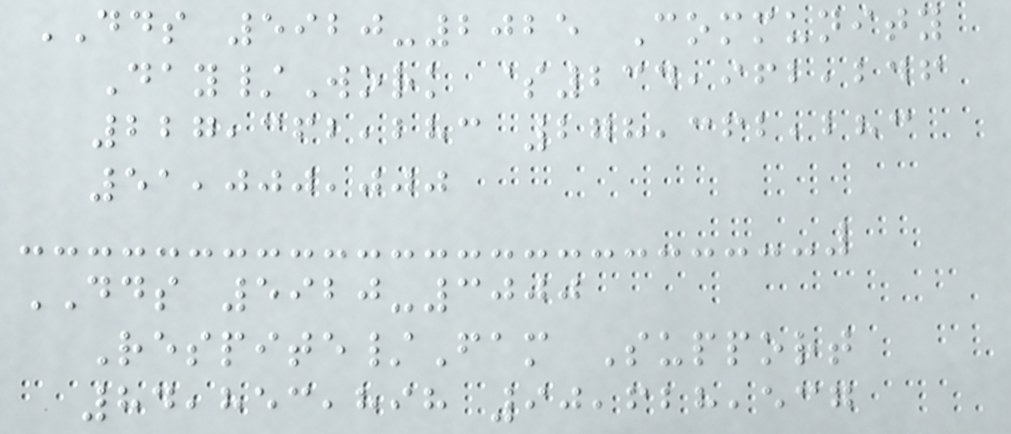DDS 5920-2025 Community
Day/Work $234,962,246
227,362,283 278,362,283
51,000,000
DDS 5920-3000
Respite/Fam Support
84,853,898 90,628,537
